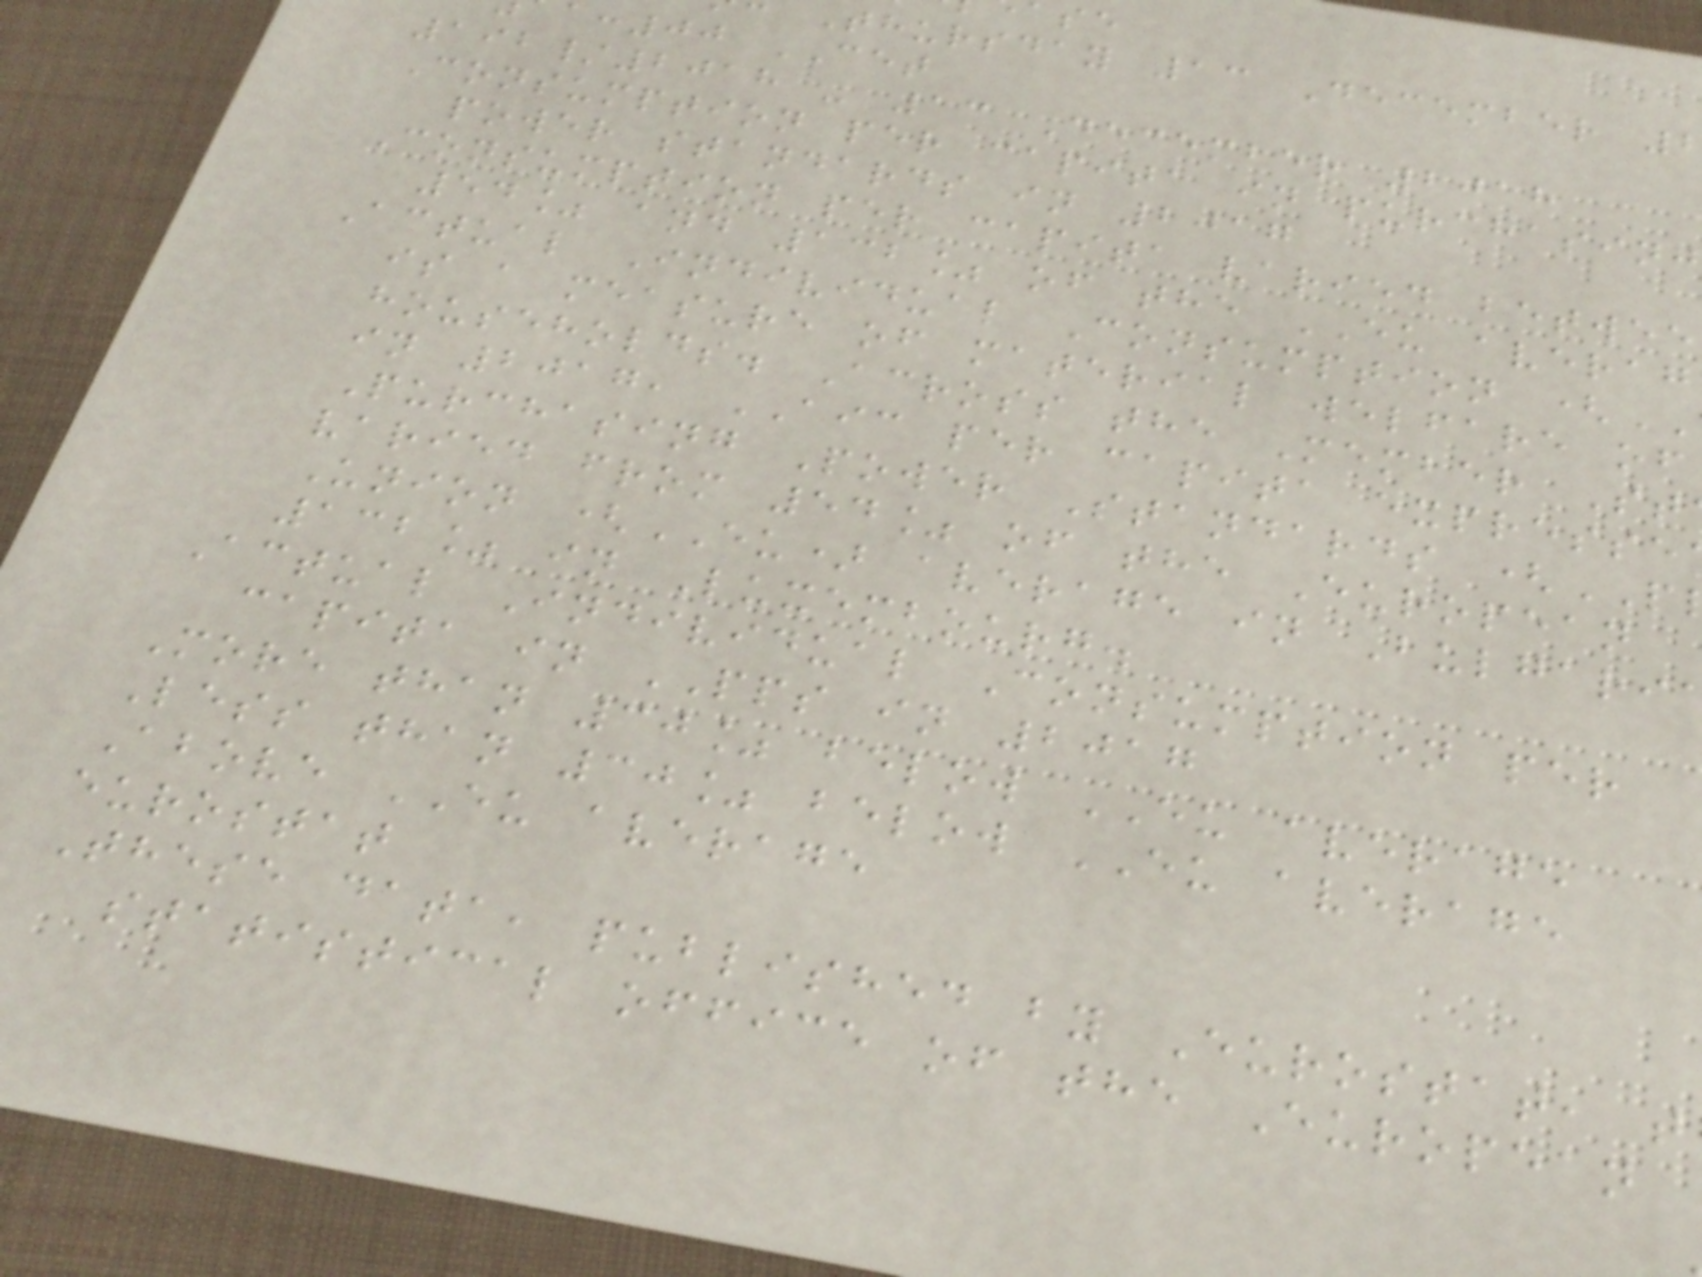Thursday 13 December
:00 CET
192/2018 - 13 December 2018
Consumption per capita in purchasing
power standards in 2017
Consumption per capita varied betwee
54% and 132% of the EU averag
Actual Individual Consumption (
is a measure of material welfare of
households. Across the Member St
in 2017, AIC per capita expresse
Purchasing Power Standards (
varied from 54% of the European
Union (EU) average in Bulgari
132% in Luxembourg.
Actual Individual Consumption per
capita in PPS in 2017
More than 30% below EU average
Less than 30% below EU average
Above EU average
eurostat
These data, published by Eurostat, t
statistical office of the European
